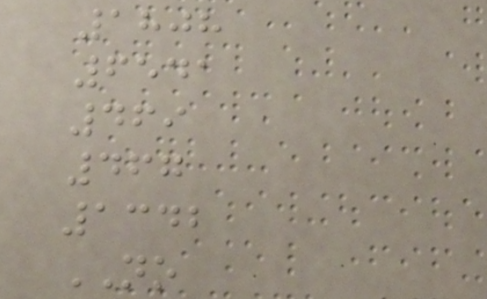1808
6541
469
467
1342
NO
